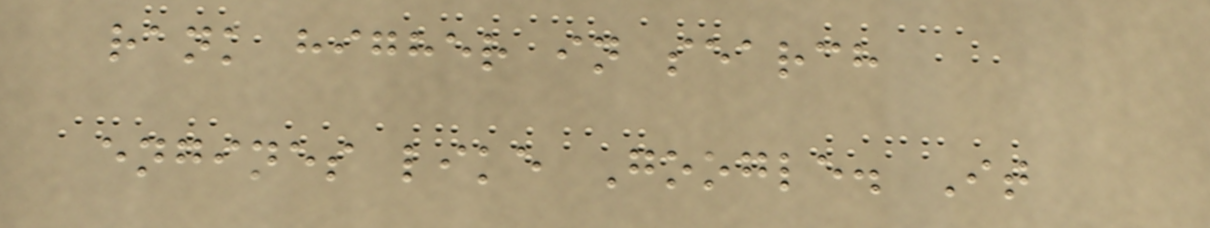rank higher in search
engines like Google. It
